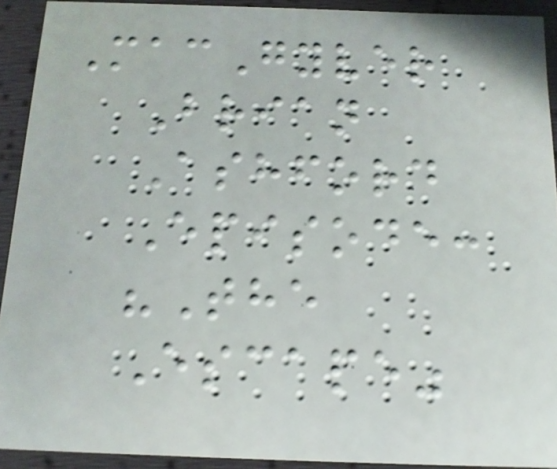MacGyver
Brian
Ashford
Episode:
"The
Escape"
